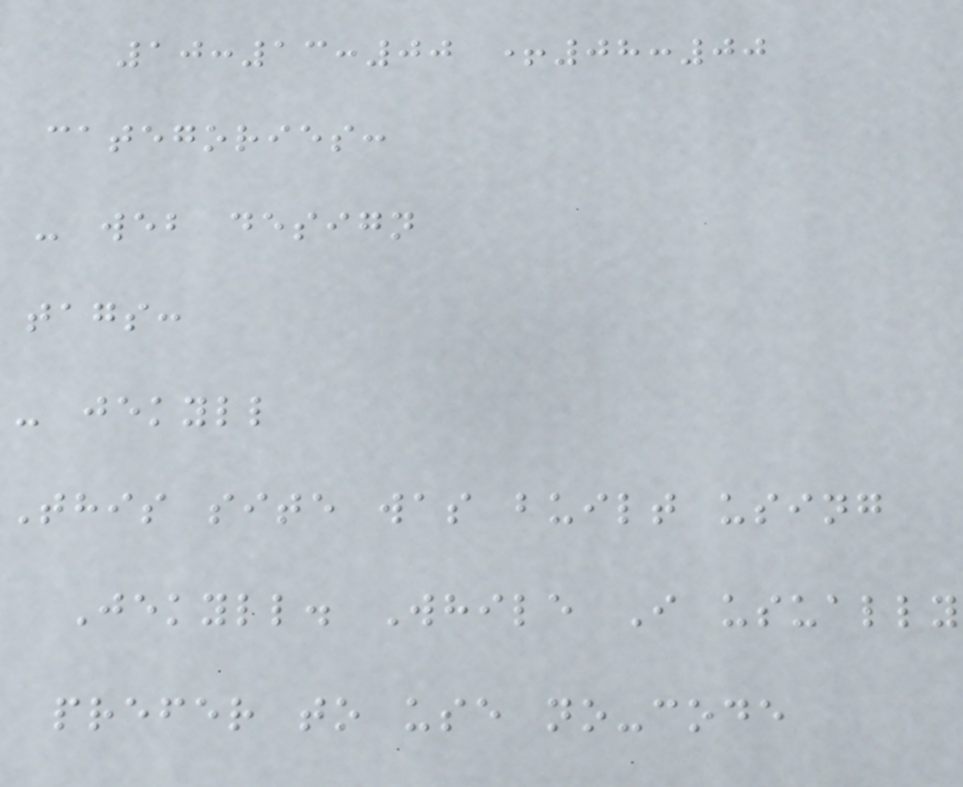10:13:00 +08:00
categories:
- web design
tags:
- jekyll
This site was built using
Jekyll. While I usually
prefer to use no-code
